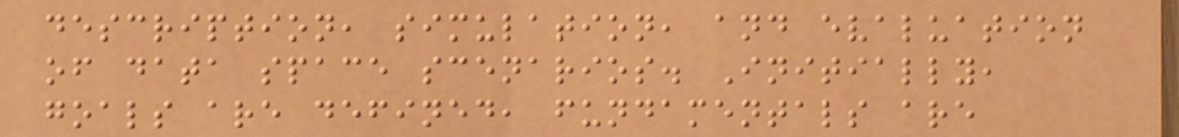description, simulation, and evaluation
of data space scenarios. Initially,
goals are defined, fundamentals are
